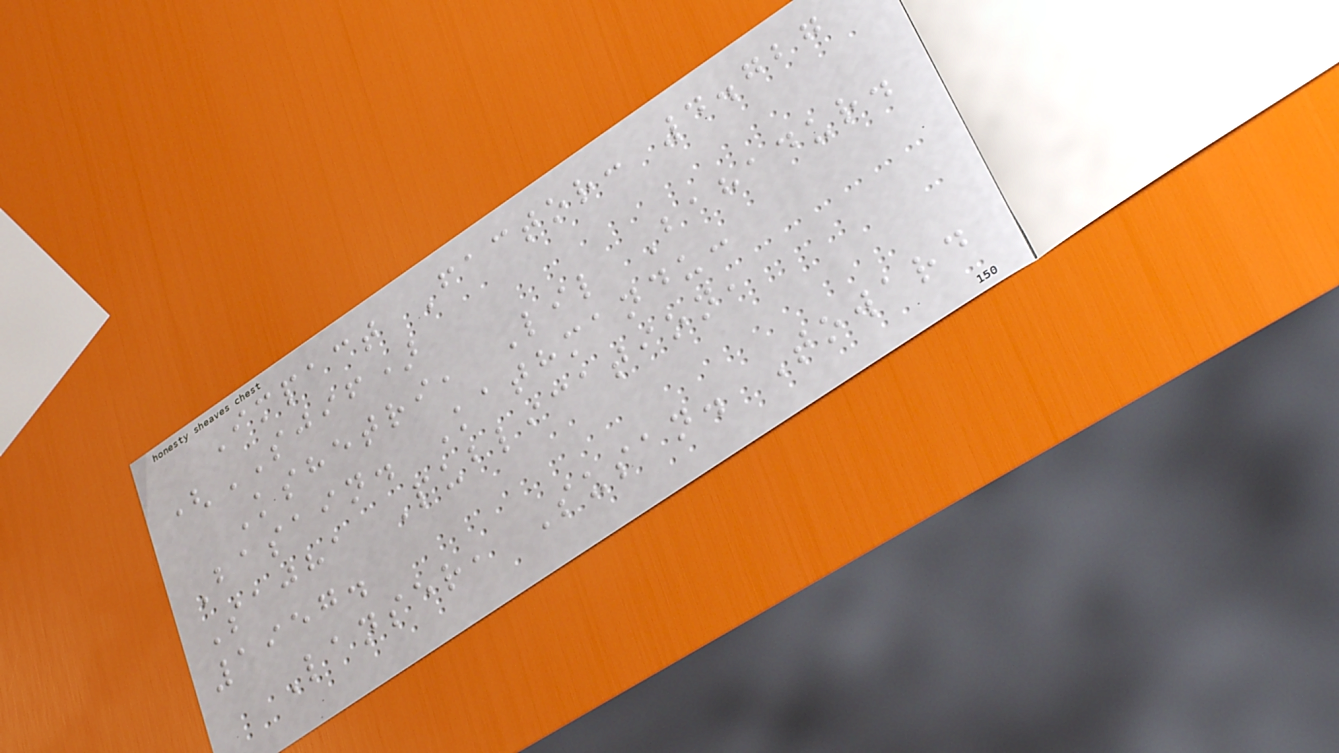Impact Factor: 4.727
(SJIF)
Kshetri, Lil Bahadur.
Basain. Kathmandu:
Sajha Publication,
1957.
Lanser, Susan. Toward
